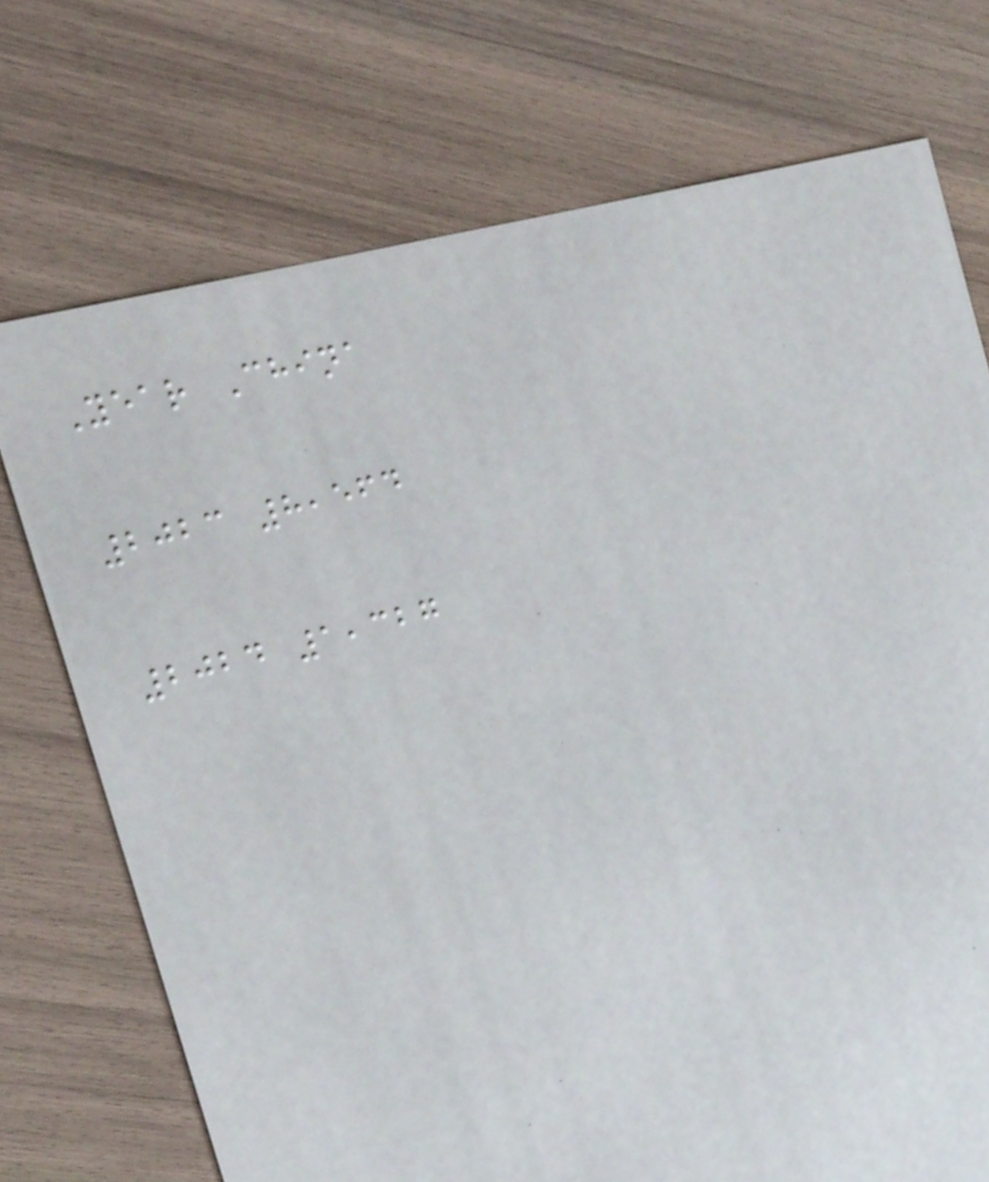Year China
2023 8,564
2024 1,327
